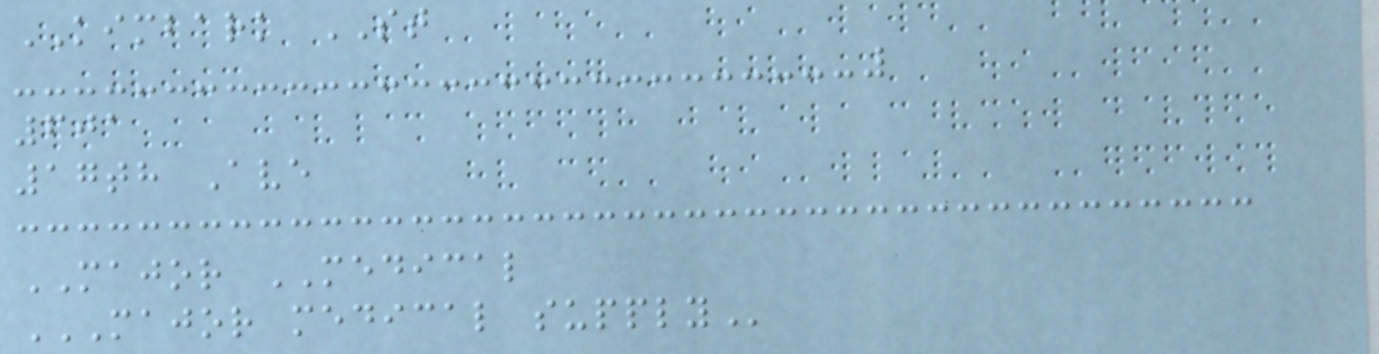KIMBARK ST
601
17th Ave
MAJOR MEDICAL
MAJOR MEDICAL SUPPLY
